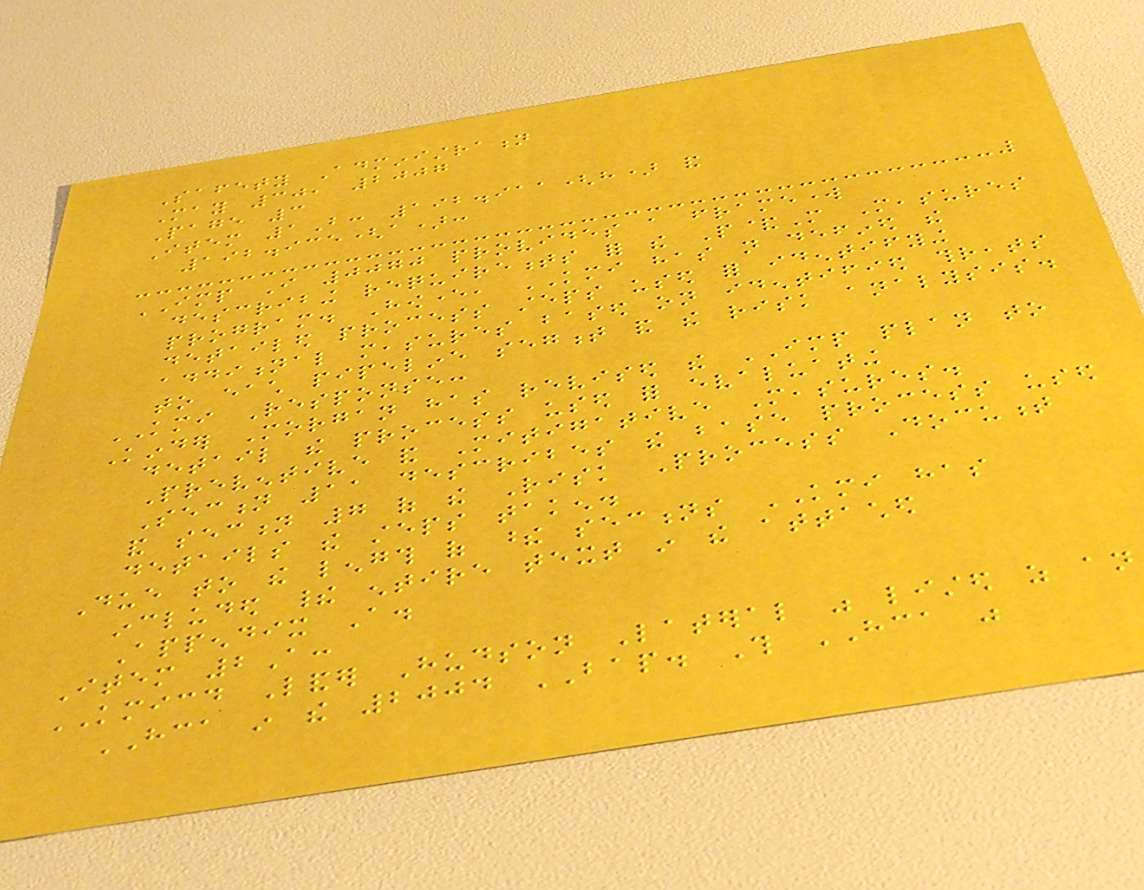Safety Administration
May 30, 2007
Page 3
Item 1B: 192.911(h) and
192.935(a):
IMP I 0070 provides a framework
describing requirements for the P&M Measures
program. However, KMI has not defined the
detailed process steps used for identifying
additional measures based on identified threats
to each pipeline segment and the risk analysis.
KMI Response:
Kinder Morgan has revised the IMP plan to
detail the process used for evaluating
Preventive and Mitigative Measures.
Section 11 describes the base process used
and section 7 of the Risk Process Document
details the steps taken.
Due to the length of these sections KMI has
included their entire text in the attached
Appendix A.
Item 2A:
KMICD Lander Hudson Lateral was listed as an
HCA in the 2004 BAP. This HCA was
